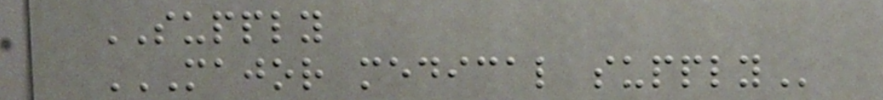SUPPLY
MAJOR MEDICAL SUPPLY
